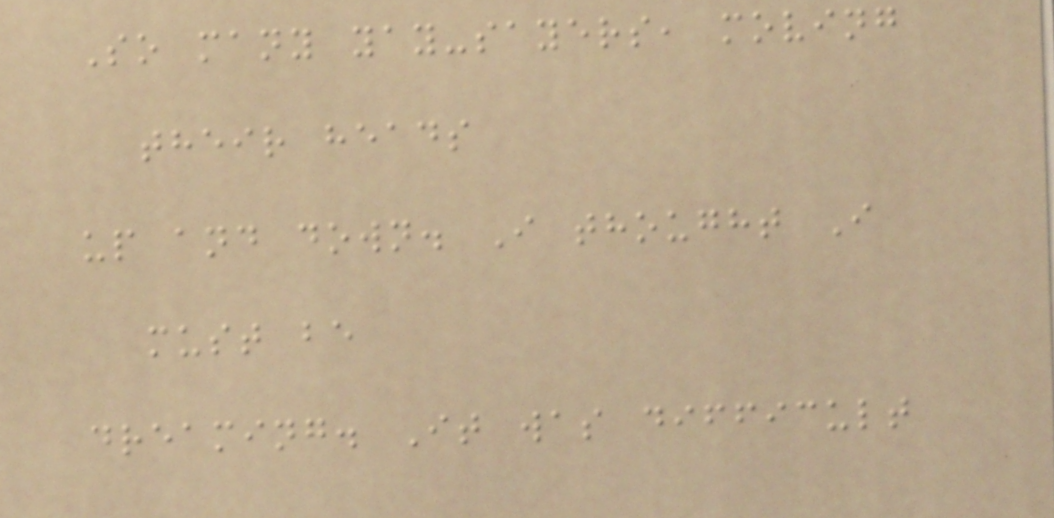So many yay-sayers, moving
their heads
up and down. I thought I
must be
dreaming. It was difficult
